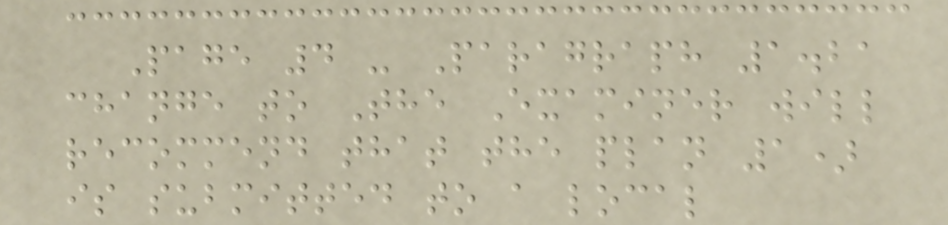Page 4 - Paragraph 1.21
change to The Examiner will
recommend that the plan 1)
is submitted to a local
